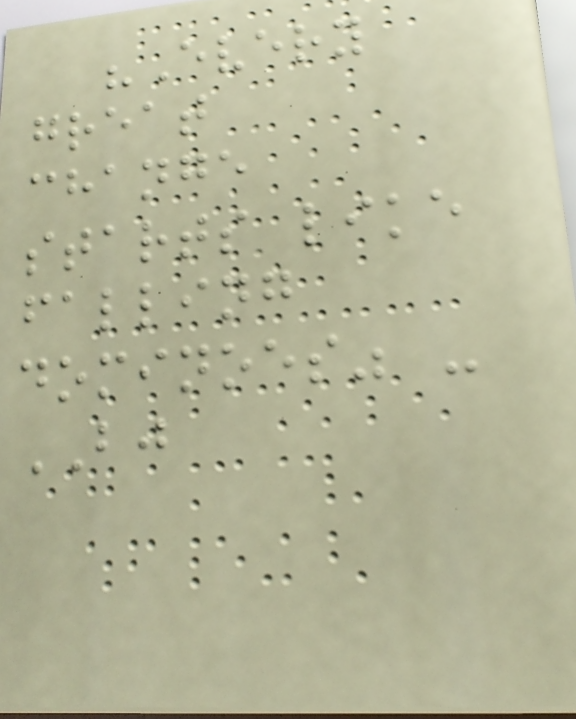"Every
great
change
starts like
falling
dominoes" -
BJ
